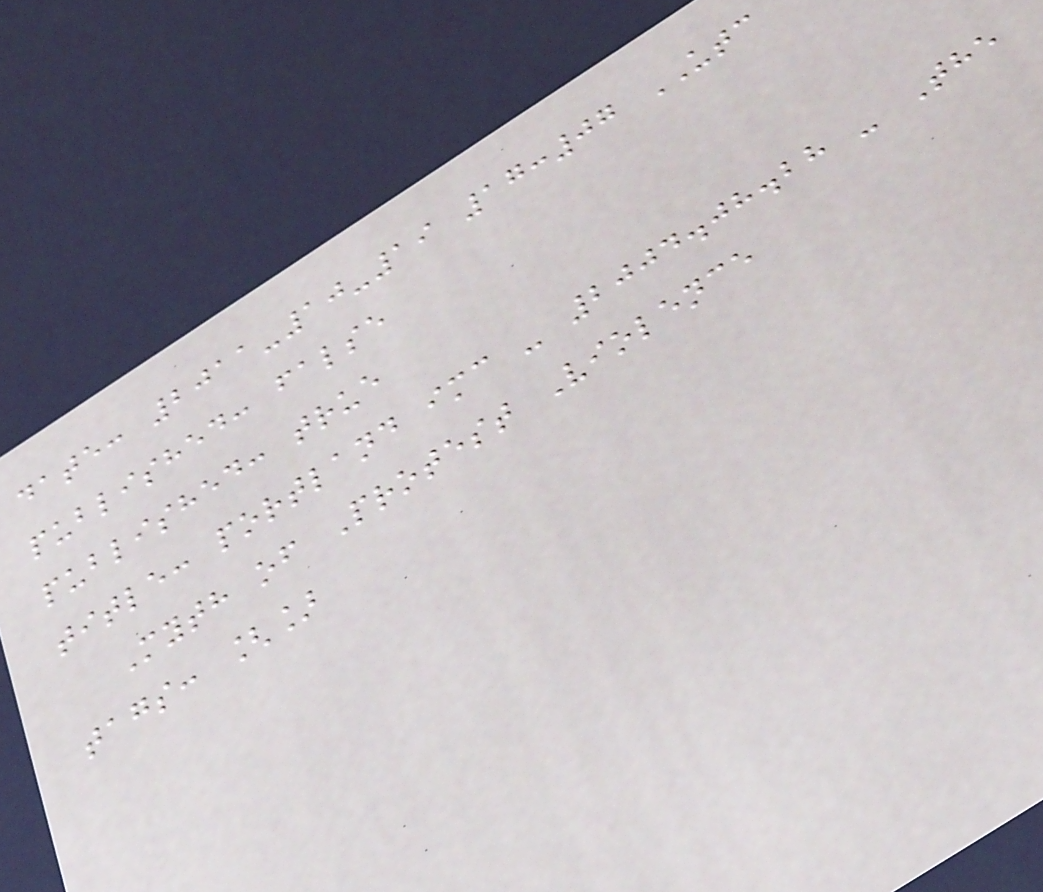date: 2011-10-19 17:07 UTC
published: false
published: true
title: portland imc - 2004.08.28 - The
Myth of Protest Violence
tags: []
